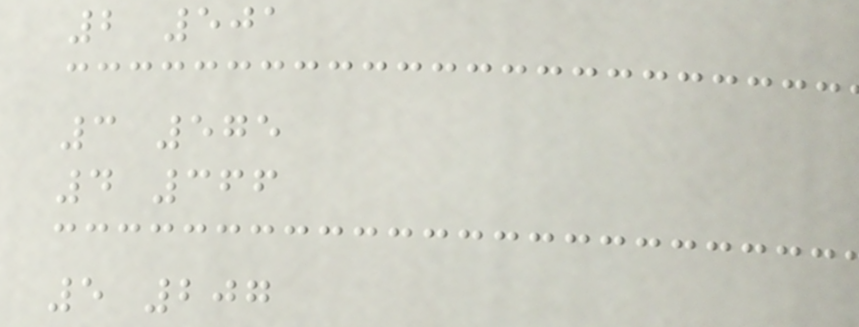2 501
3 575
4 366
5 207
